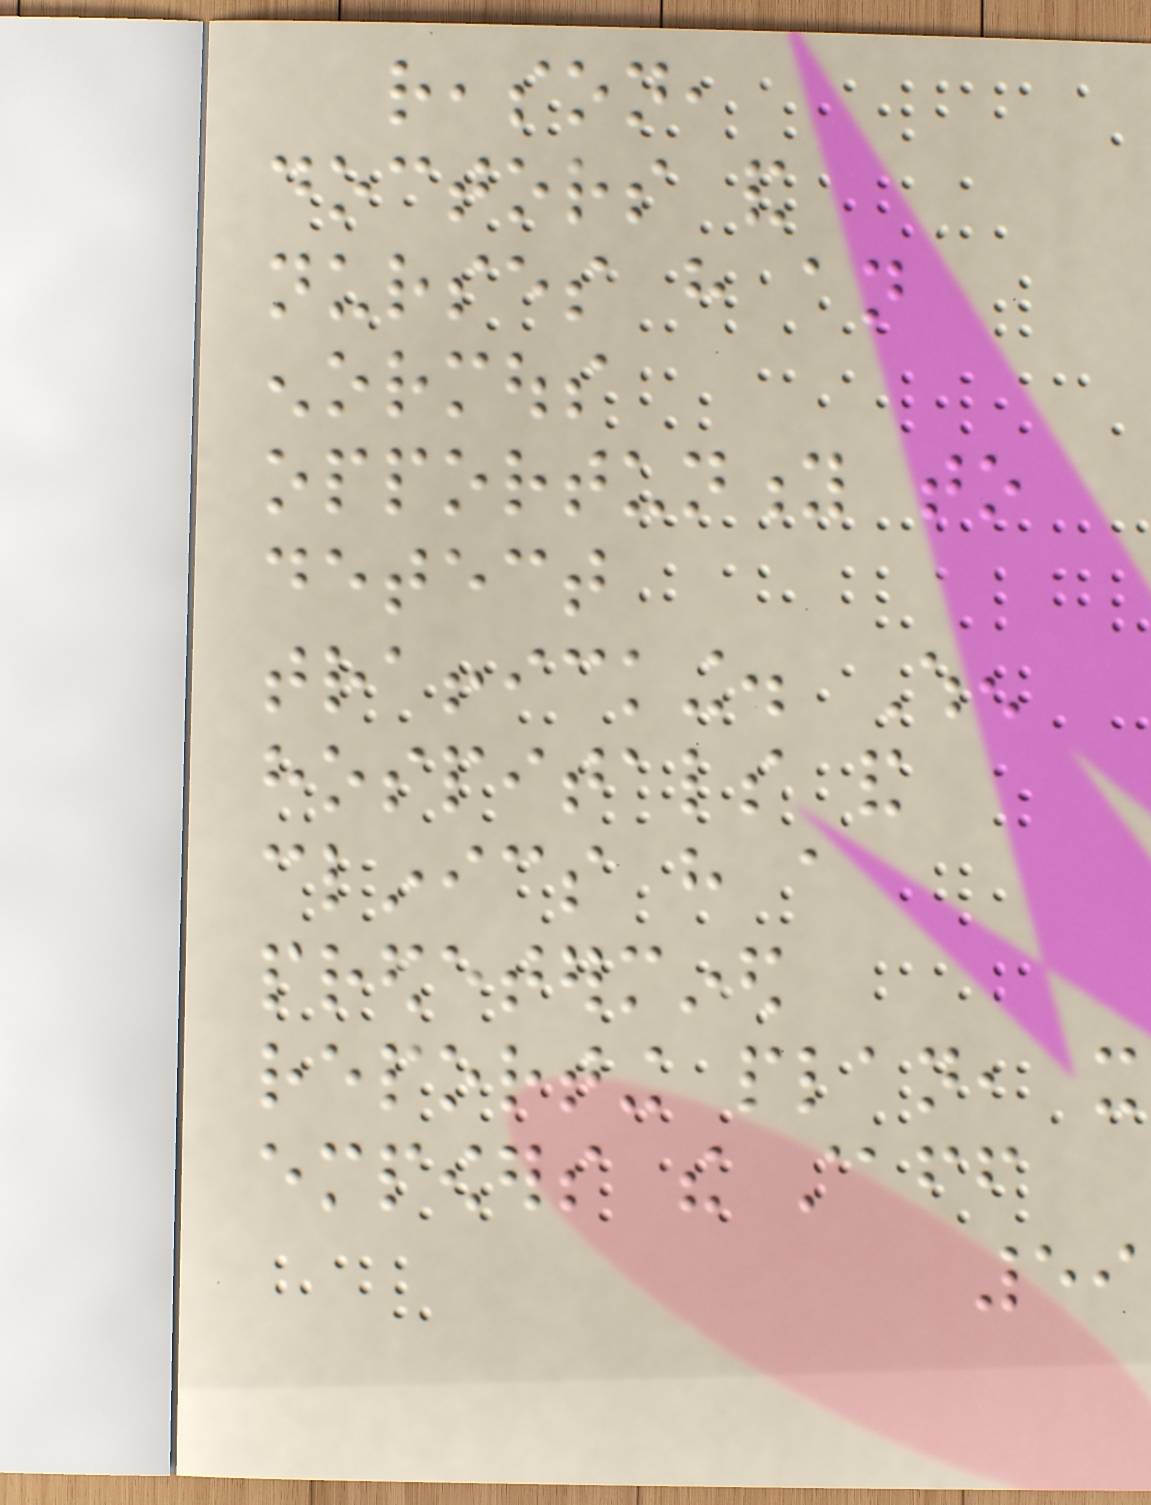reason,
doctors and
nurses have an
enormous
opportunity to
detect
trafficking. When
hospitals and
clinics have a
predetermined
reporting plan, it
empowers the staff
59
